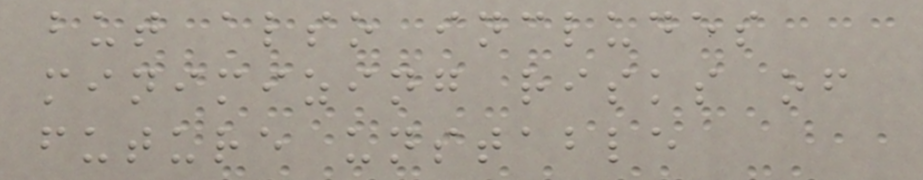but also includes
minimizing risks of
future unstable
